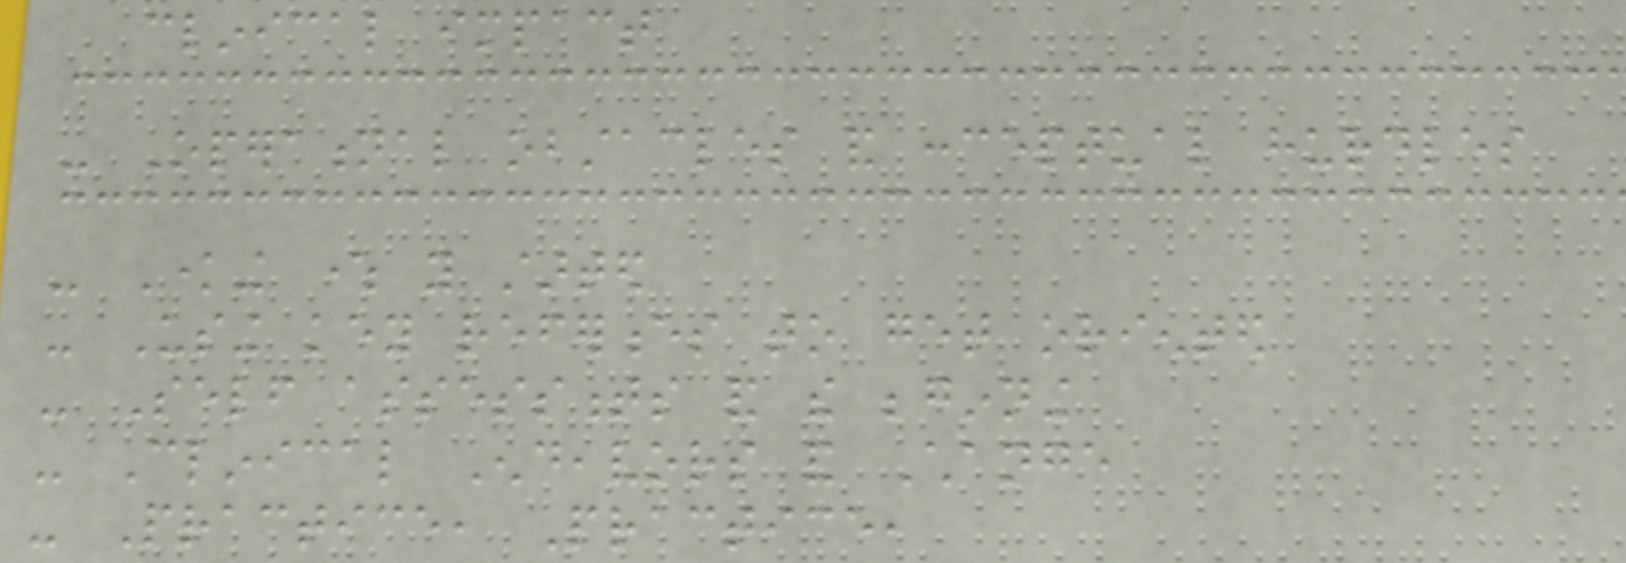clinical impact
- Operational obstacles and conceptual hurdles
- Knowing where you started
- Using key references to get oriented
- Self assessments and the beginning
- Clinical Endeavors and Change
- Practice, Practice,
